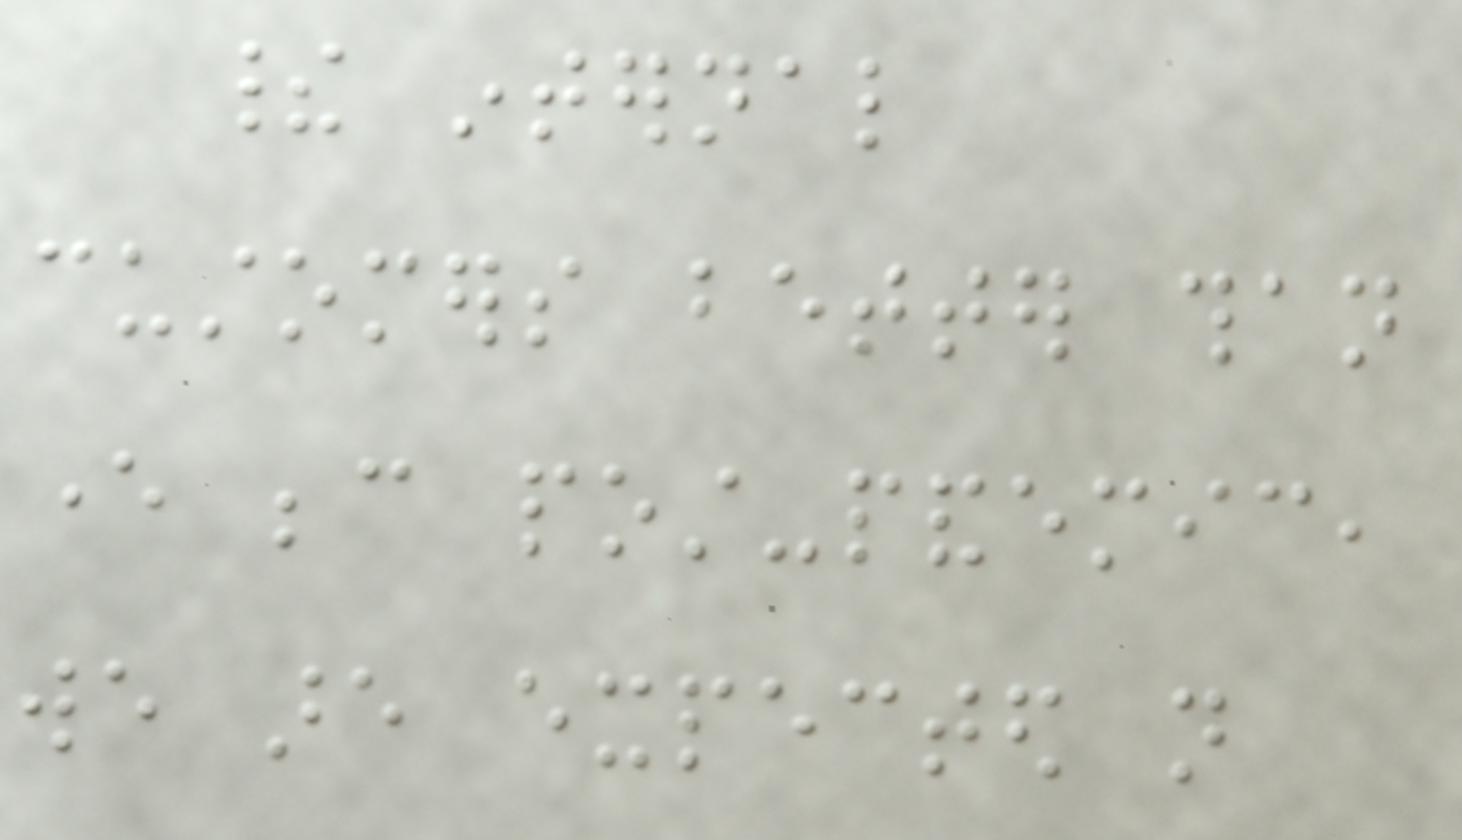their internal
customers better than
ever because post-pandemic,
we are expected not
